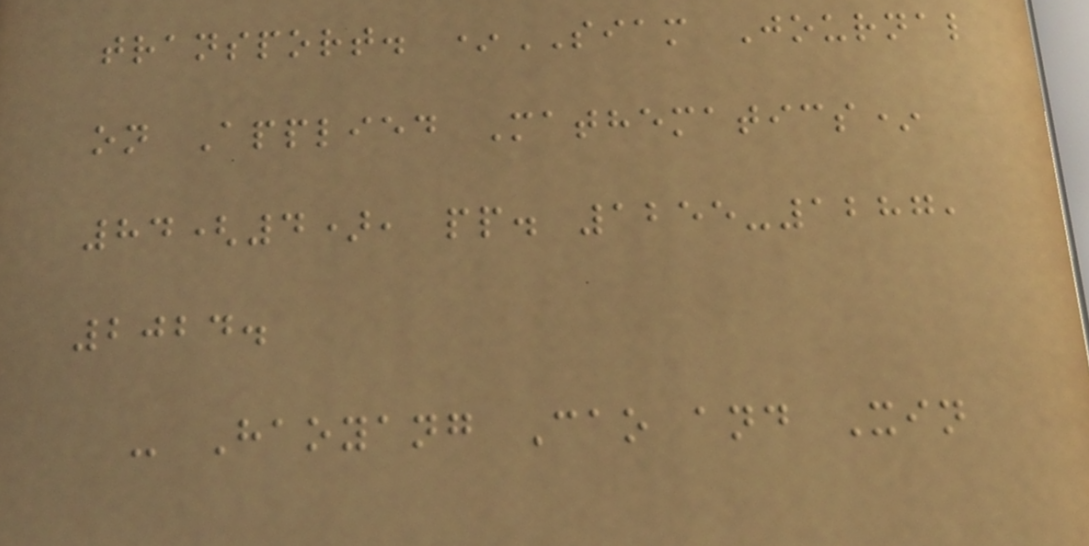transport. *SIAM Journal
on Applied Mathematics*
84(4), pp. 1255-1287,
2024.
- Haoyang Cao and Xin
